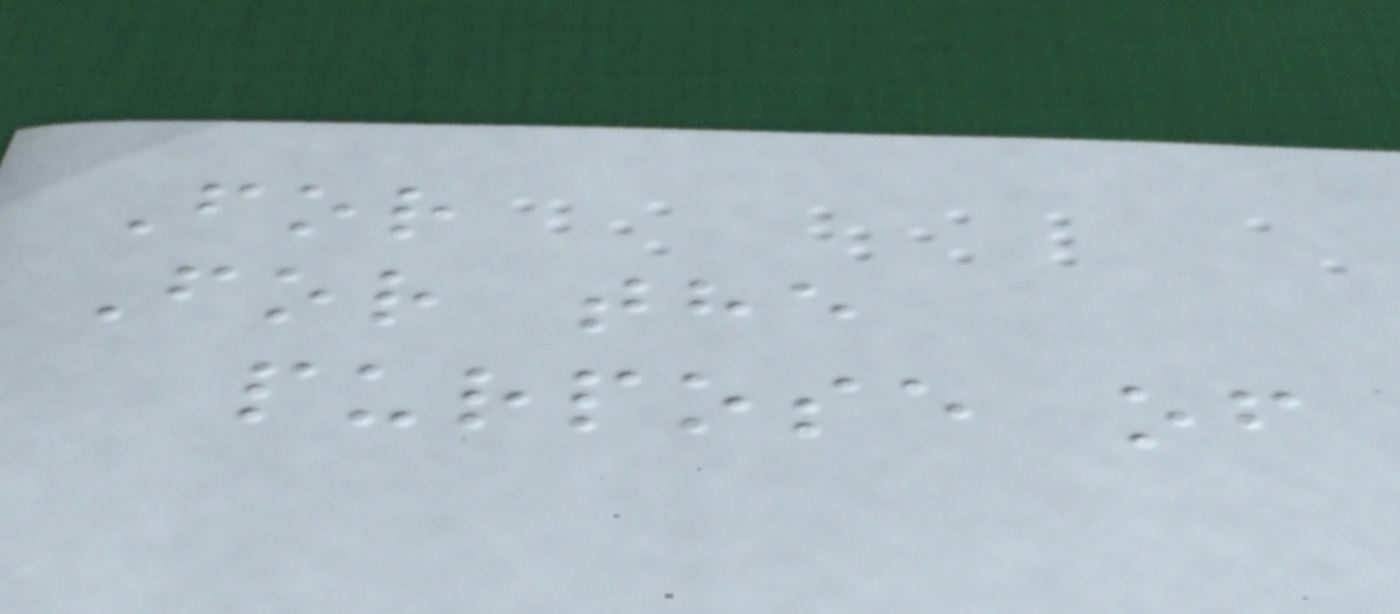For
For the
purpose of
